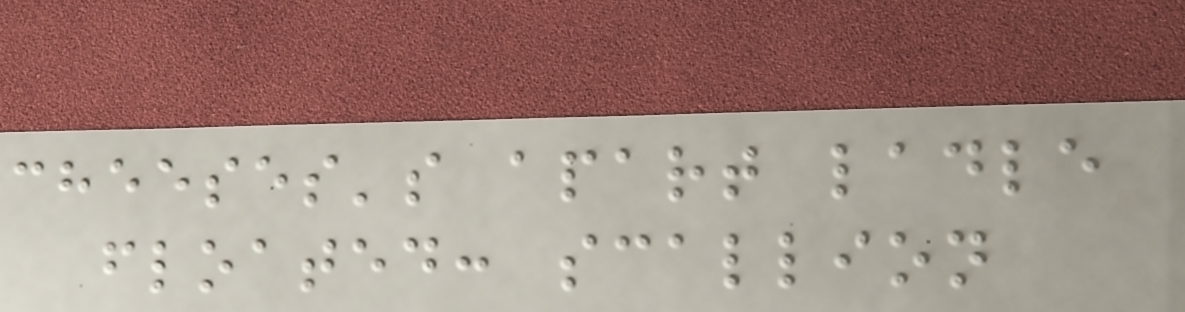cheeses's apart ladle
floated: scallion
